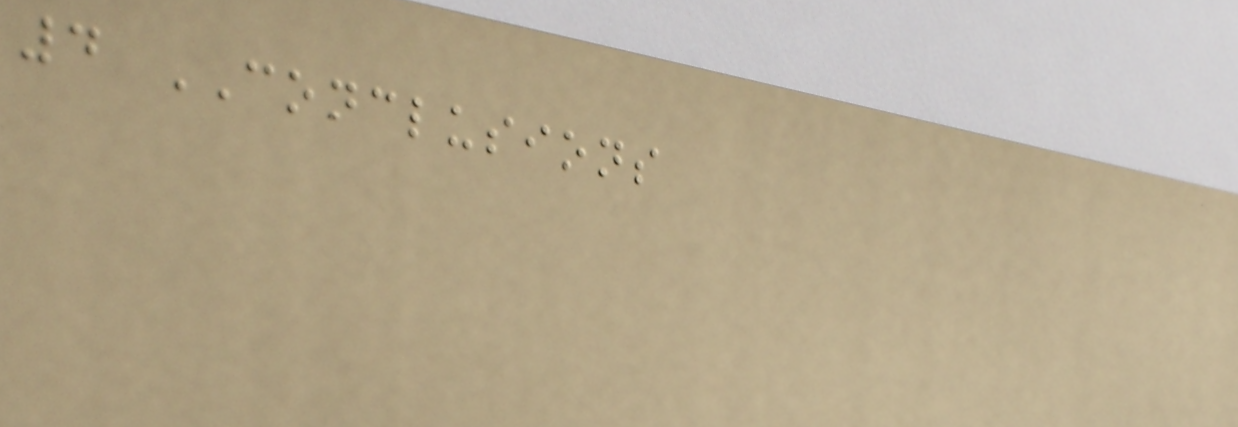4 CONCLUSIONS
